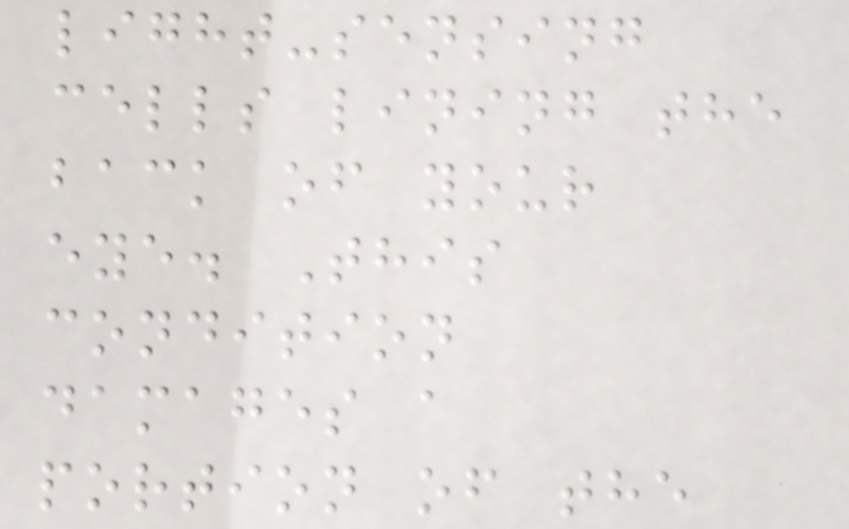light-sensing
cells lining the
back of your
eye. This
condition
damages a
portion of the
